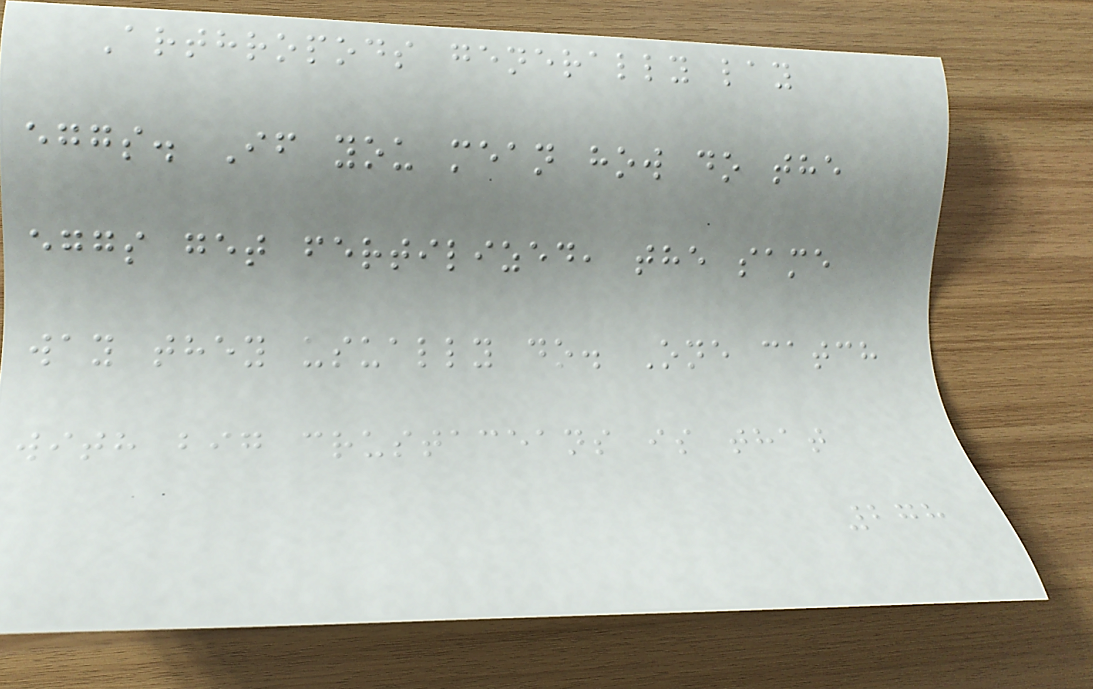Arthropods generally lay
eggs. If you mean how do the
eggs get fertilized, the same
way they usually do. One catch
with big crustaceans is that
278
